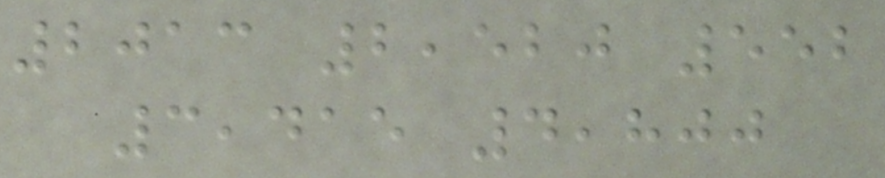2013 2,520 552
3,415 4,800
